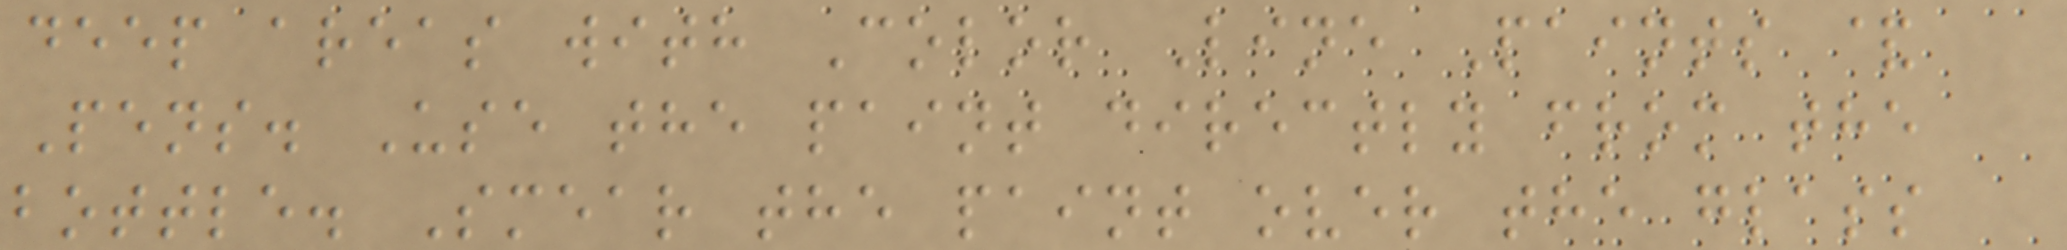deep areas with Color Line Paints &
Pens. Use the paint directly from the
bottle. Smear the paint over the glass
